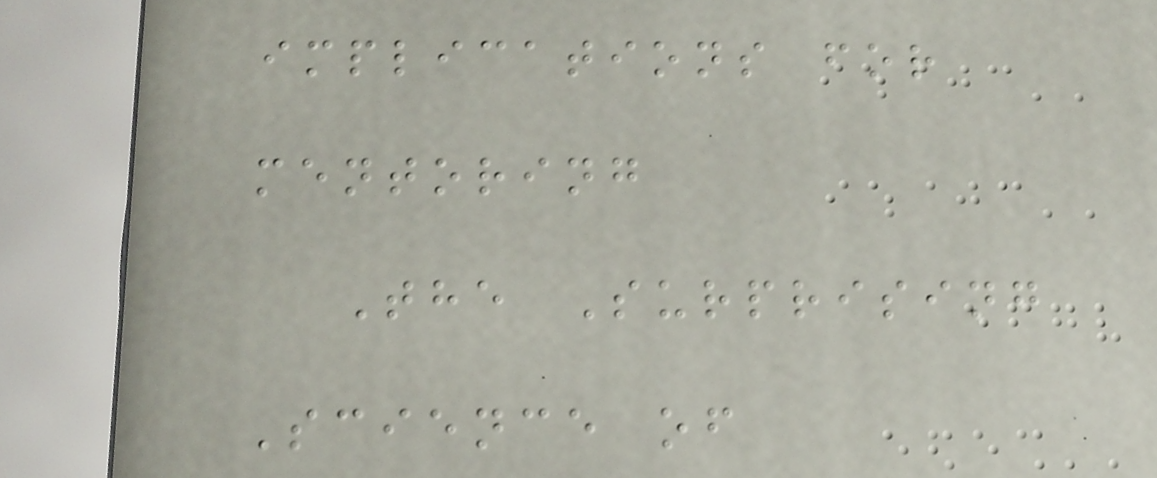implications for
mentoring
The Surprising
Science of
